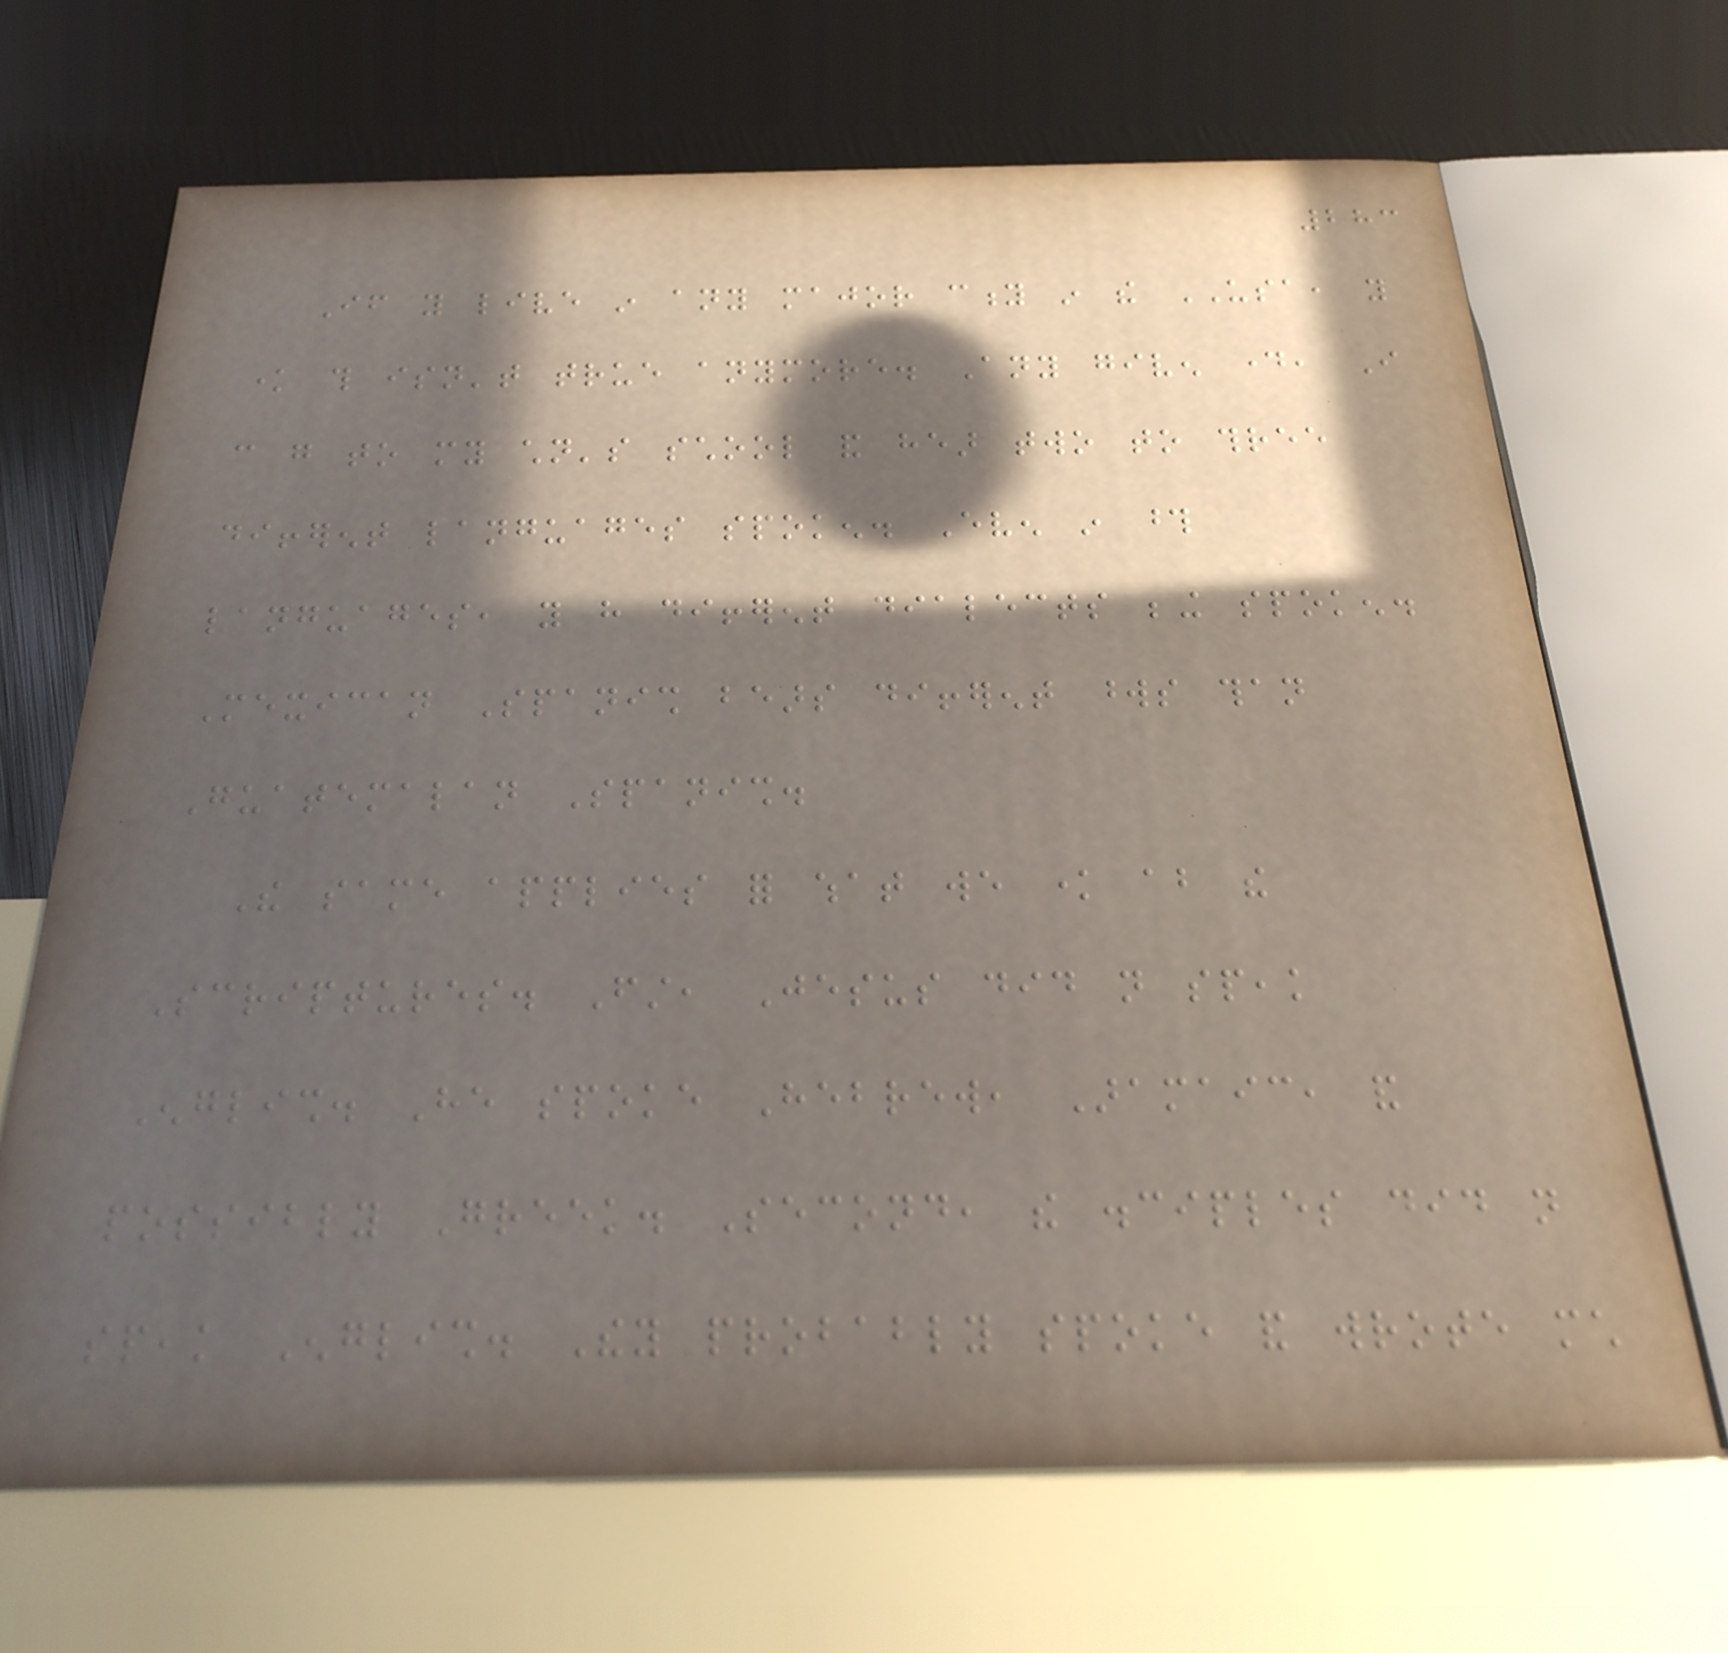283
If you live in any major city in the USA, you
know this isn't true anymore. Any given day, I
can go to my children's school and hear two to three
different languages spoken. Even in those
languages, you have different dialects being spoken.
Mexican Spanish bears different words than
Guatemalan Spanish.
The same applies for what we know about the
Scriptures. First, Jesus did not speak
English. He spoke Hebrew, Aramaic, and
possibly Greek. Second, the disciples did not
speak English. They probably spoke and wrote much
